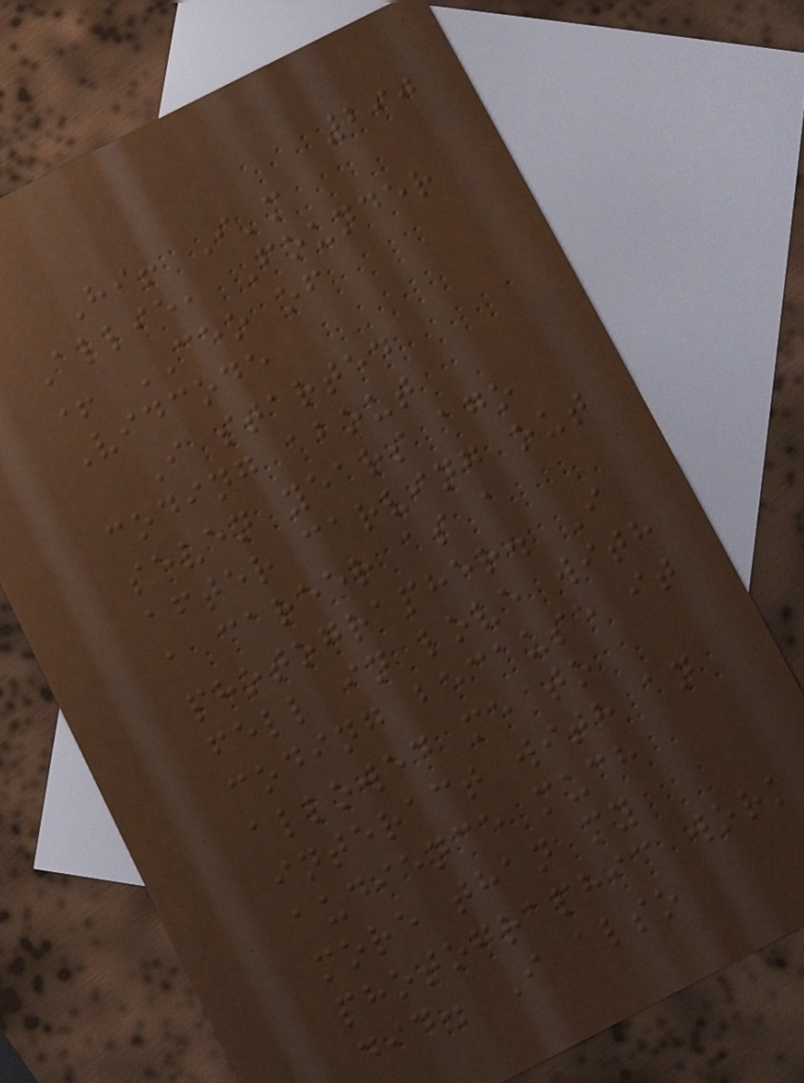290
Hi! I'm
Allie, Founder
+ CEO of
Vidcode
I started
coding about
seven years ago
after carving out
a career as a
photographer. I
fell in love with
coding because it
allowed me to
interact with an
audience much
more than my
photographic work
did. I also
